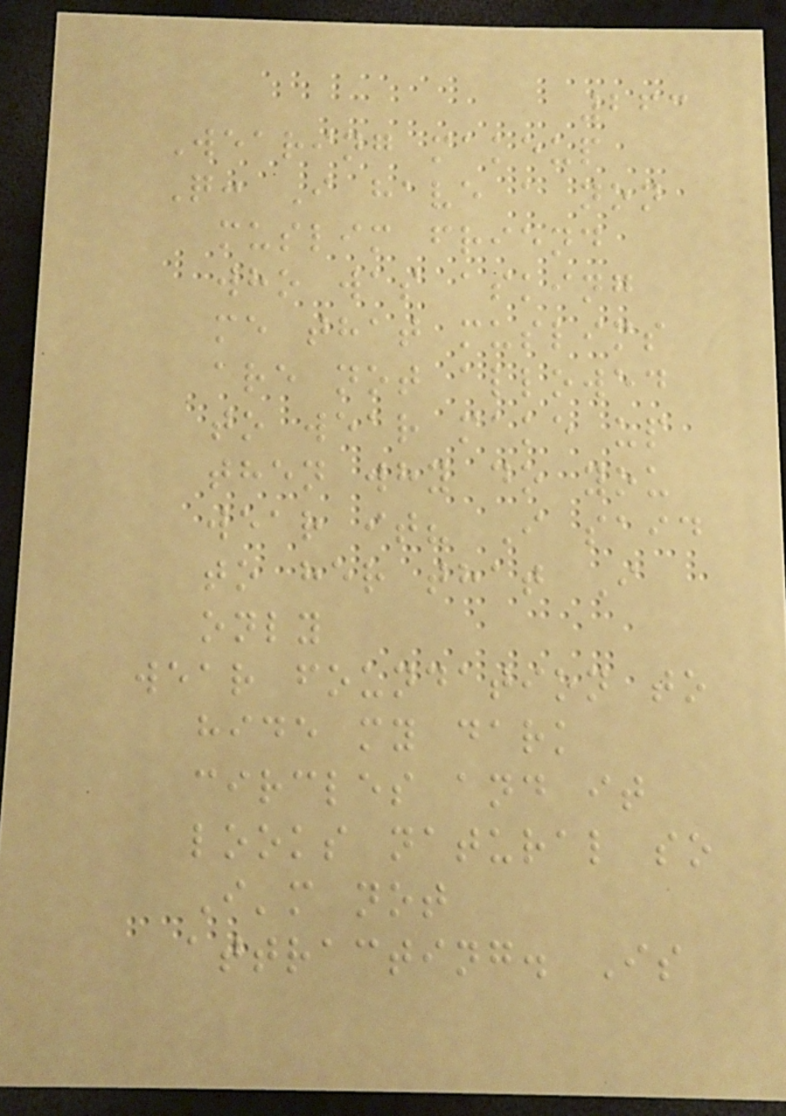263
Wearing makeup
Q: I have a non
muslim friend
who was asking
me that muslims
are not allowed
to wear make up
then why do you
wear it? I said
to her that I
only
wear foundation to
hide my dark
circles and it
looks natural so
I'm not
attracting. Is
